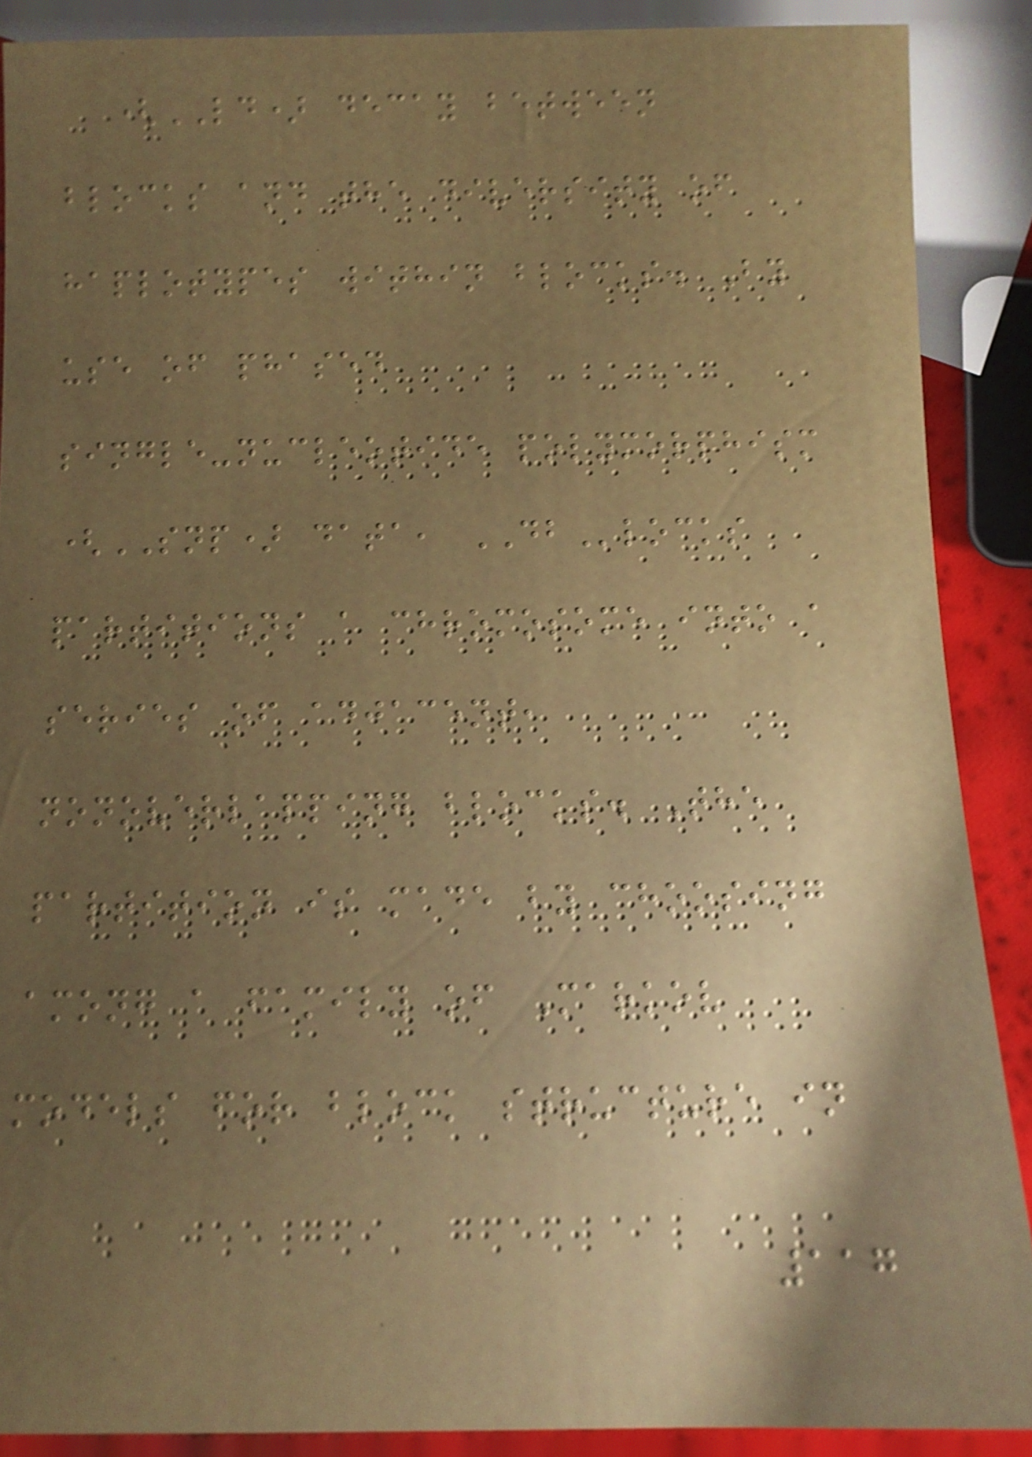(LD) decay between
blocks and the diversity of
haplotypes within blocks. By
use of phased
single-nucleotide polymorphism
(SNP) data, DBlocks
partitions a chromosome into a
series of adjacent,
nonoverlapping blocks. The
partition is made by choosing
among a family of Markov
models for block structure in
117
